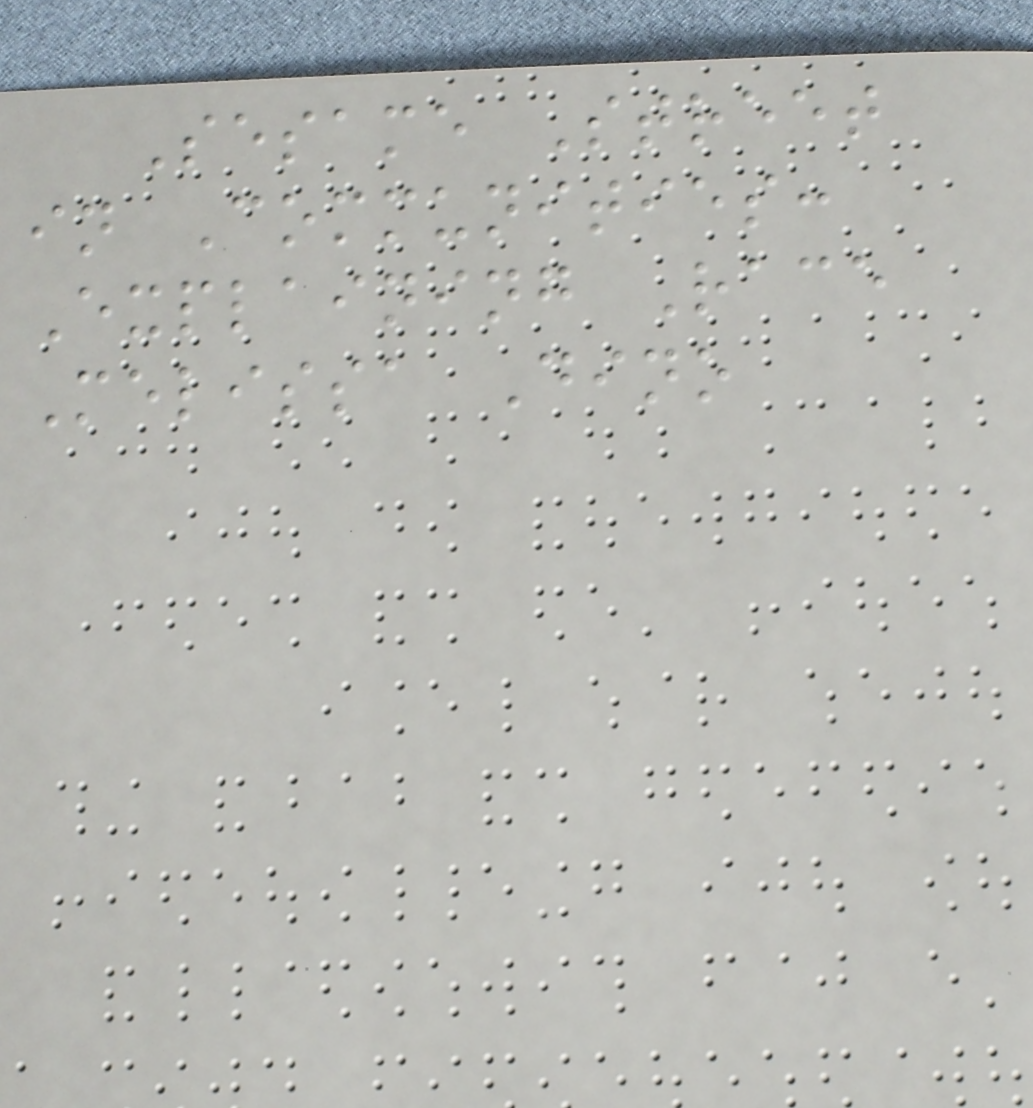Sesame Street
in Communities:
Explaining Race
Melissa Dino
